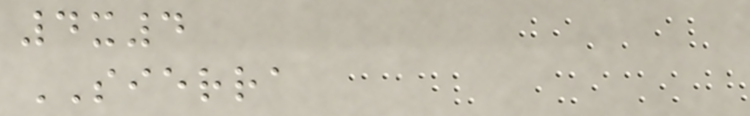4x4
SIERRA
